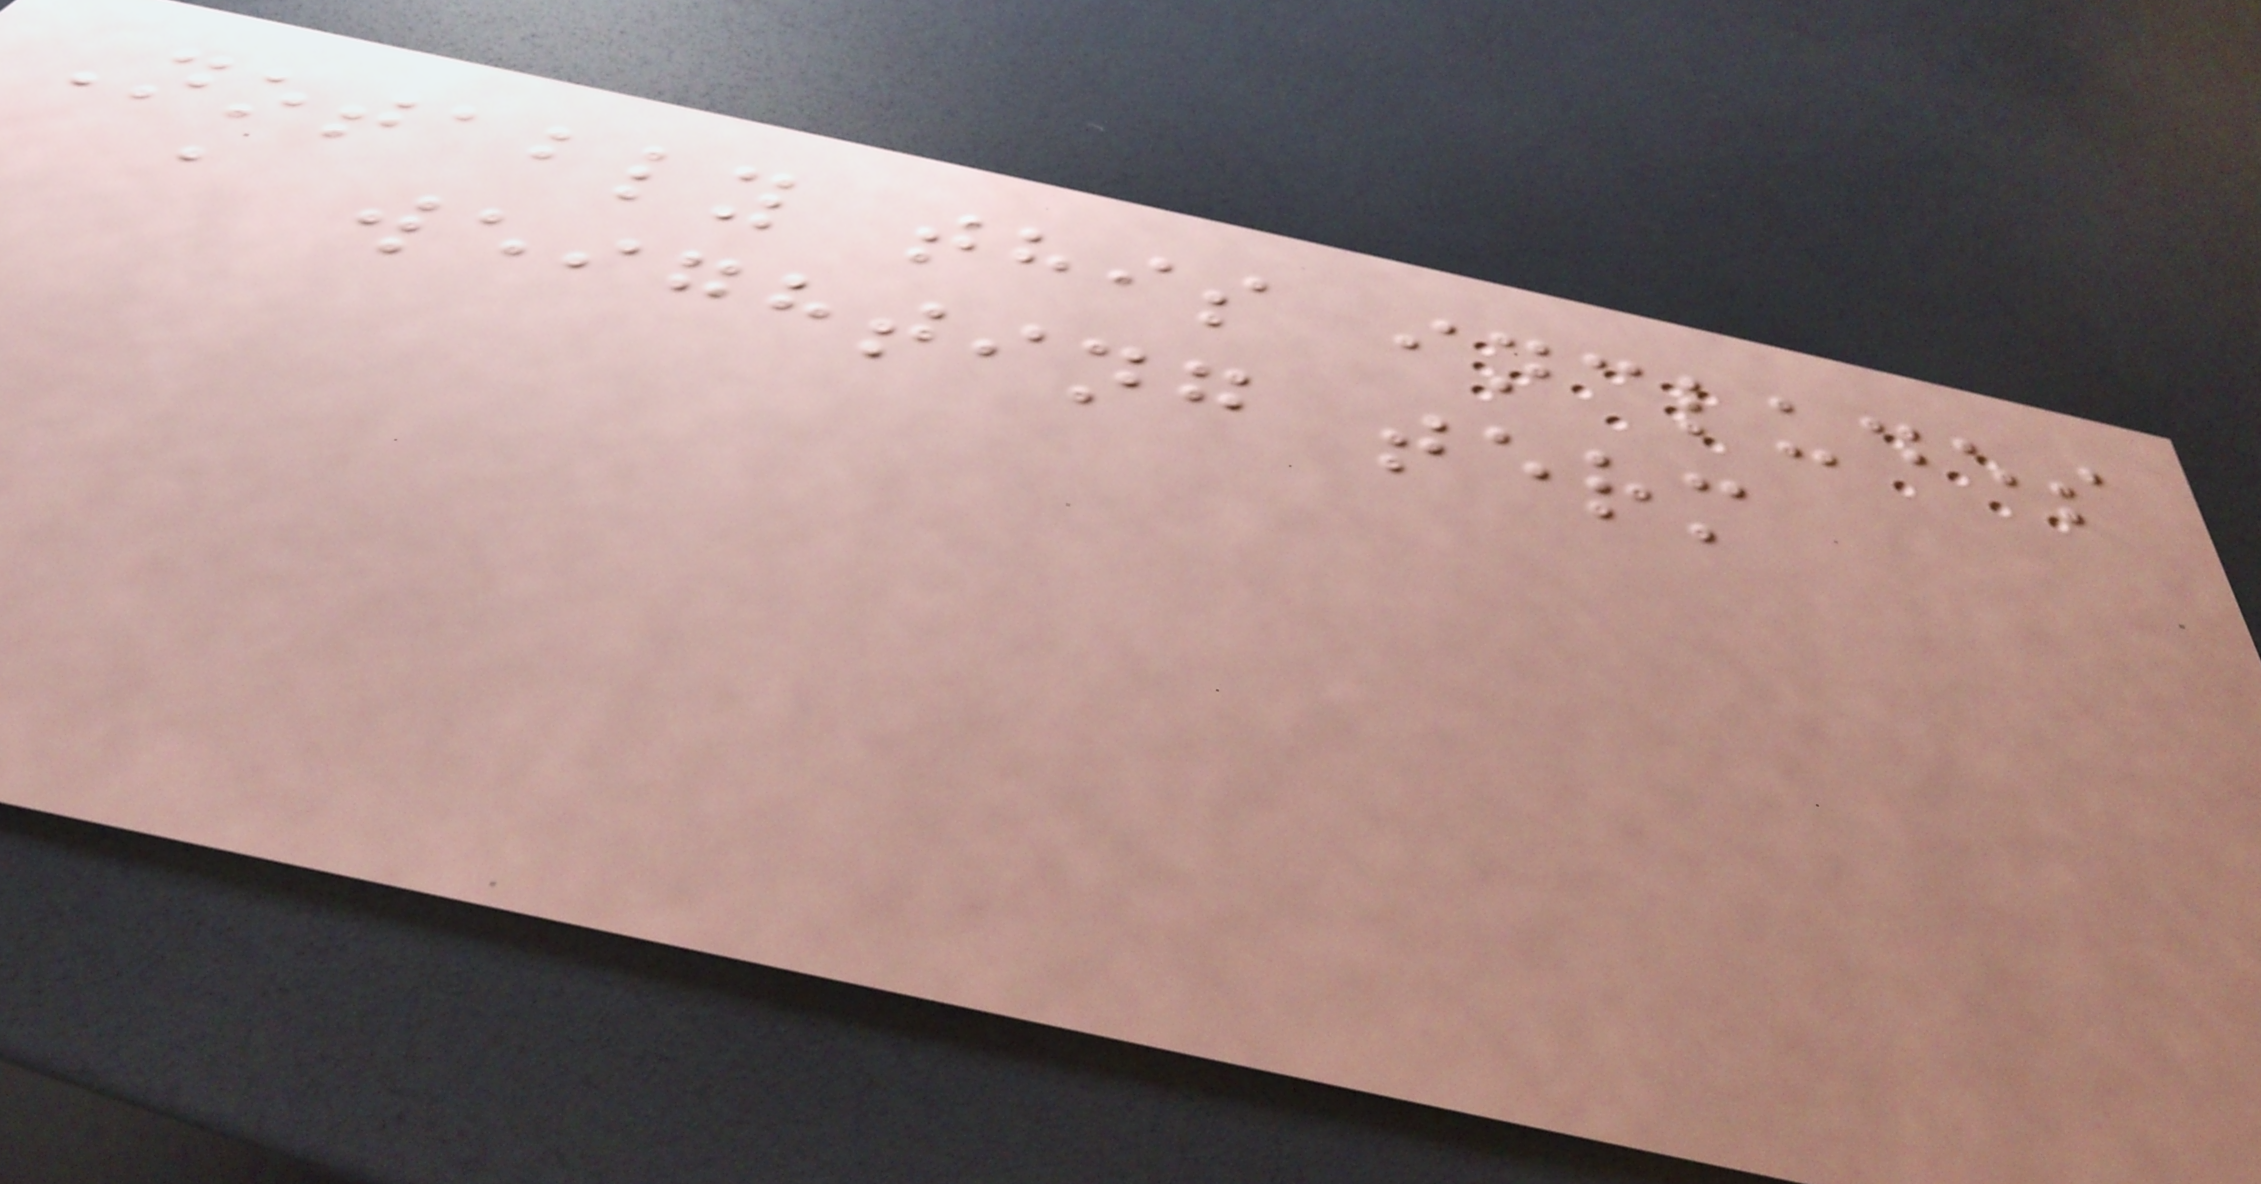Notably this includes
a weighting term
